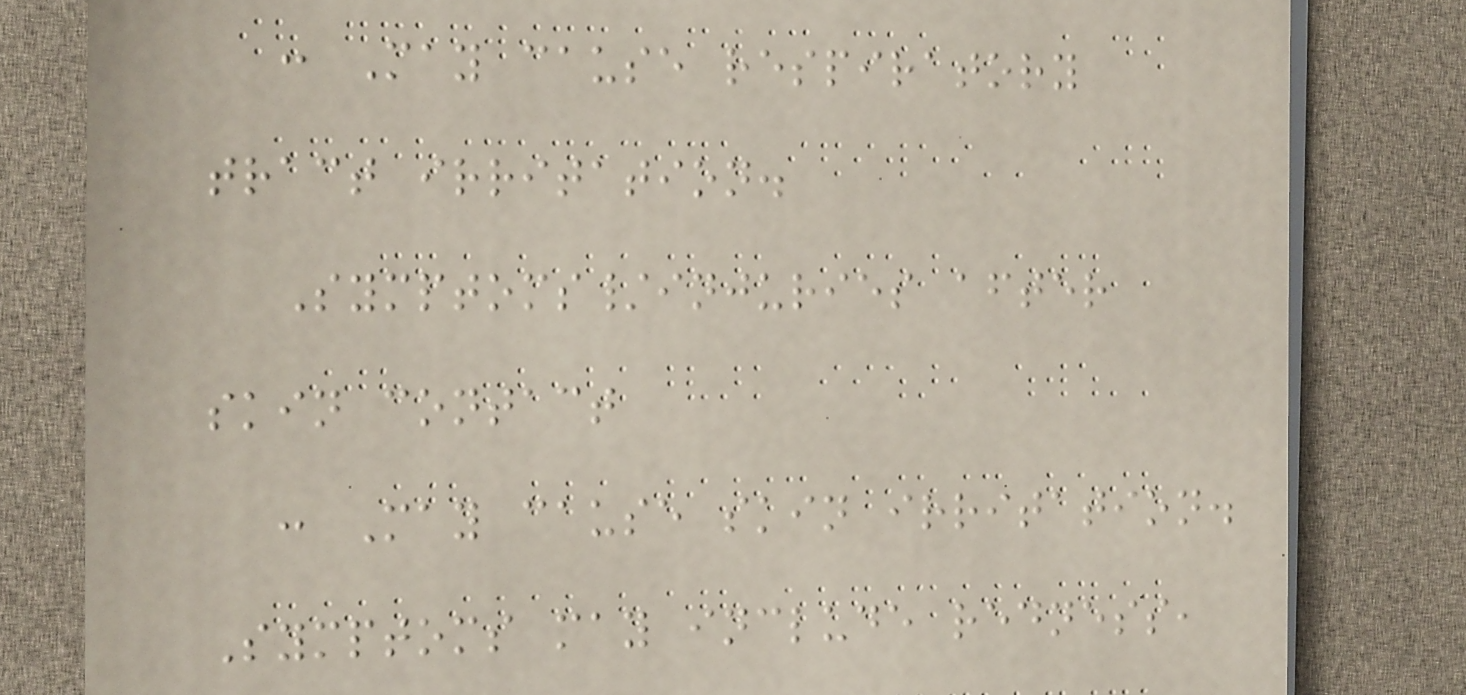: May cause respiratory
tract irritation.
Symptoms/injuries after
skin contact
: May cause skin irritation.
Symptoms may include redness,
